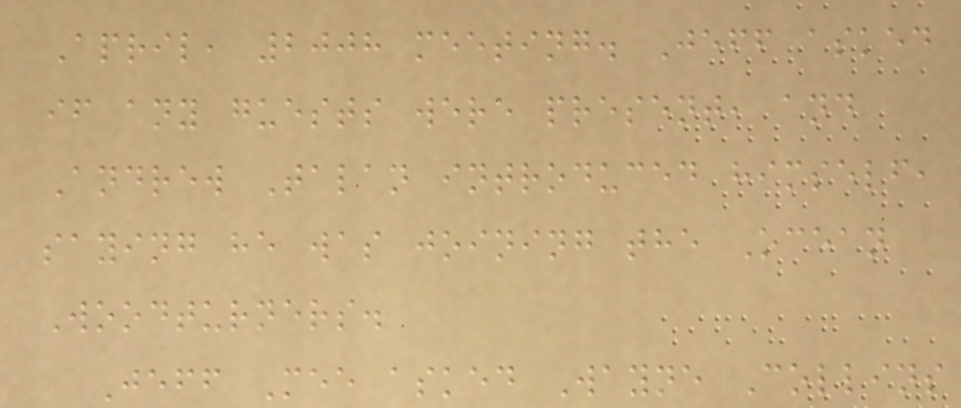April, 2008 meeting. Jeff asked
if any guests were present, and
Andrew Talan introduced himself,
saying he was joining the Ocean
Woodturners.
Jeff Mee asked Wayne Collins
